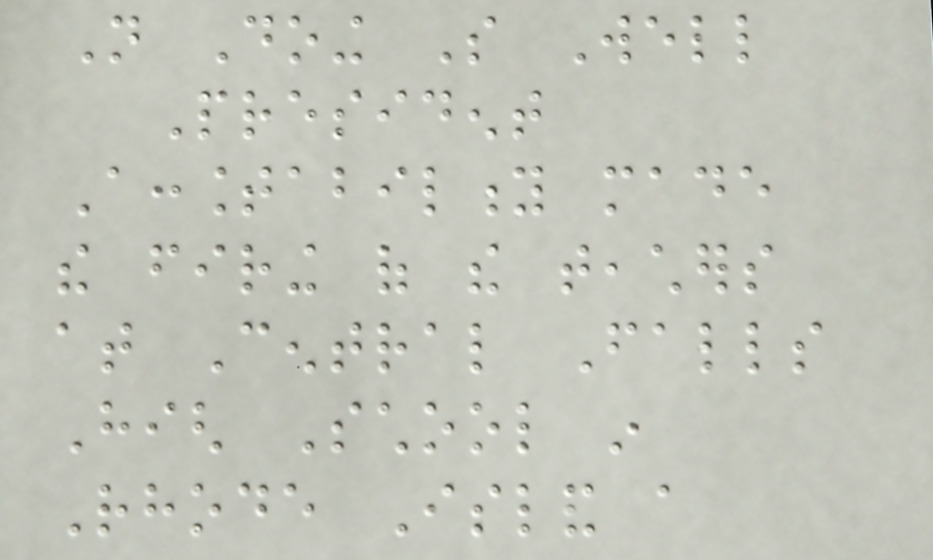Not Doing So Well
President
Accountability made
the firing of the teachers
at Central Falls
High School in
Rhode Island a
